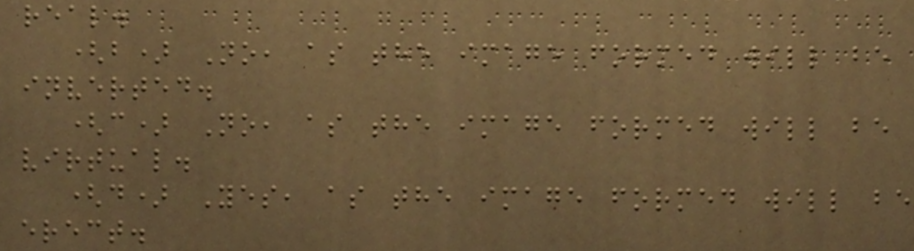real.
(b) No, as the image formed will be
inverted.
(c) No, as the image formed will be
virtual.
(d) Yes, as the image formed will be
erect.
